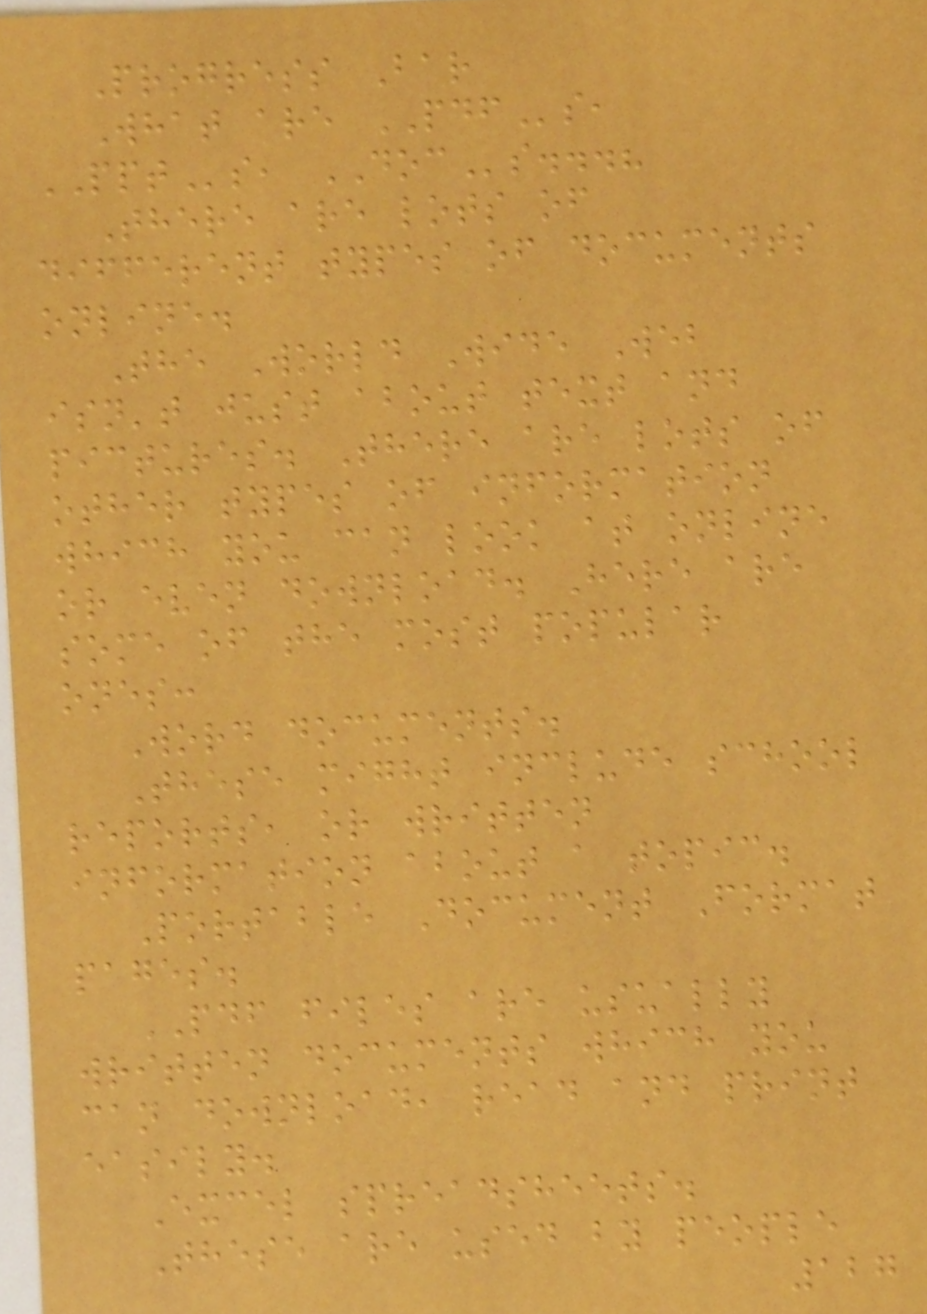Progress Bar
What are PDFs,
PPTs, DOCs...?
There are lots of
different types of documents
online.
The World Wide Web
isn't just about text and
pictures. There are lots of
other types of information
which you can look at online
or even download. Here are
some of the most popular
ones:
Word documents.
These might include school
reports, or written
information about a topic.
Portable Document Format
pages.
PDF files are usually
written documents which you
can download, read and print
easily.
Excel spreadsheets.
These are used by people
127
